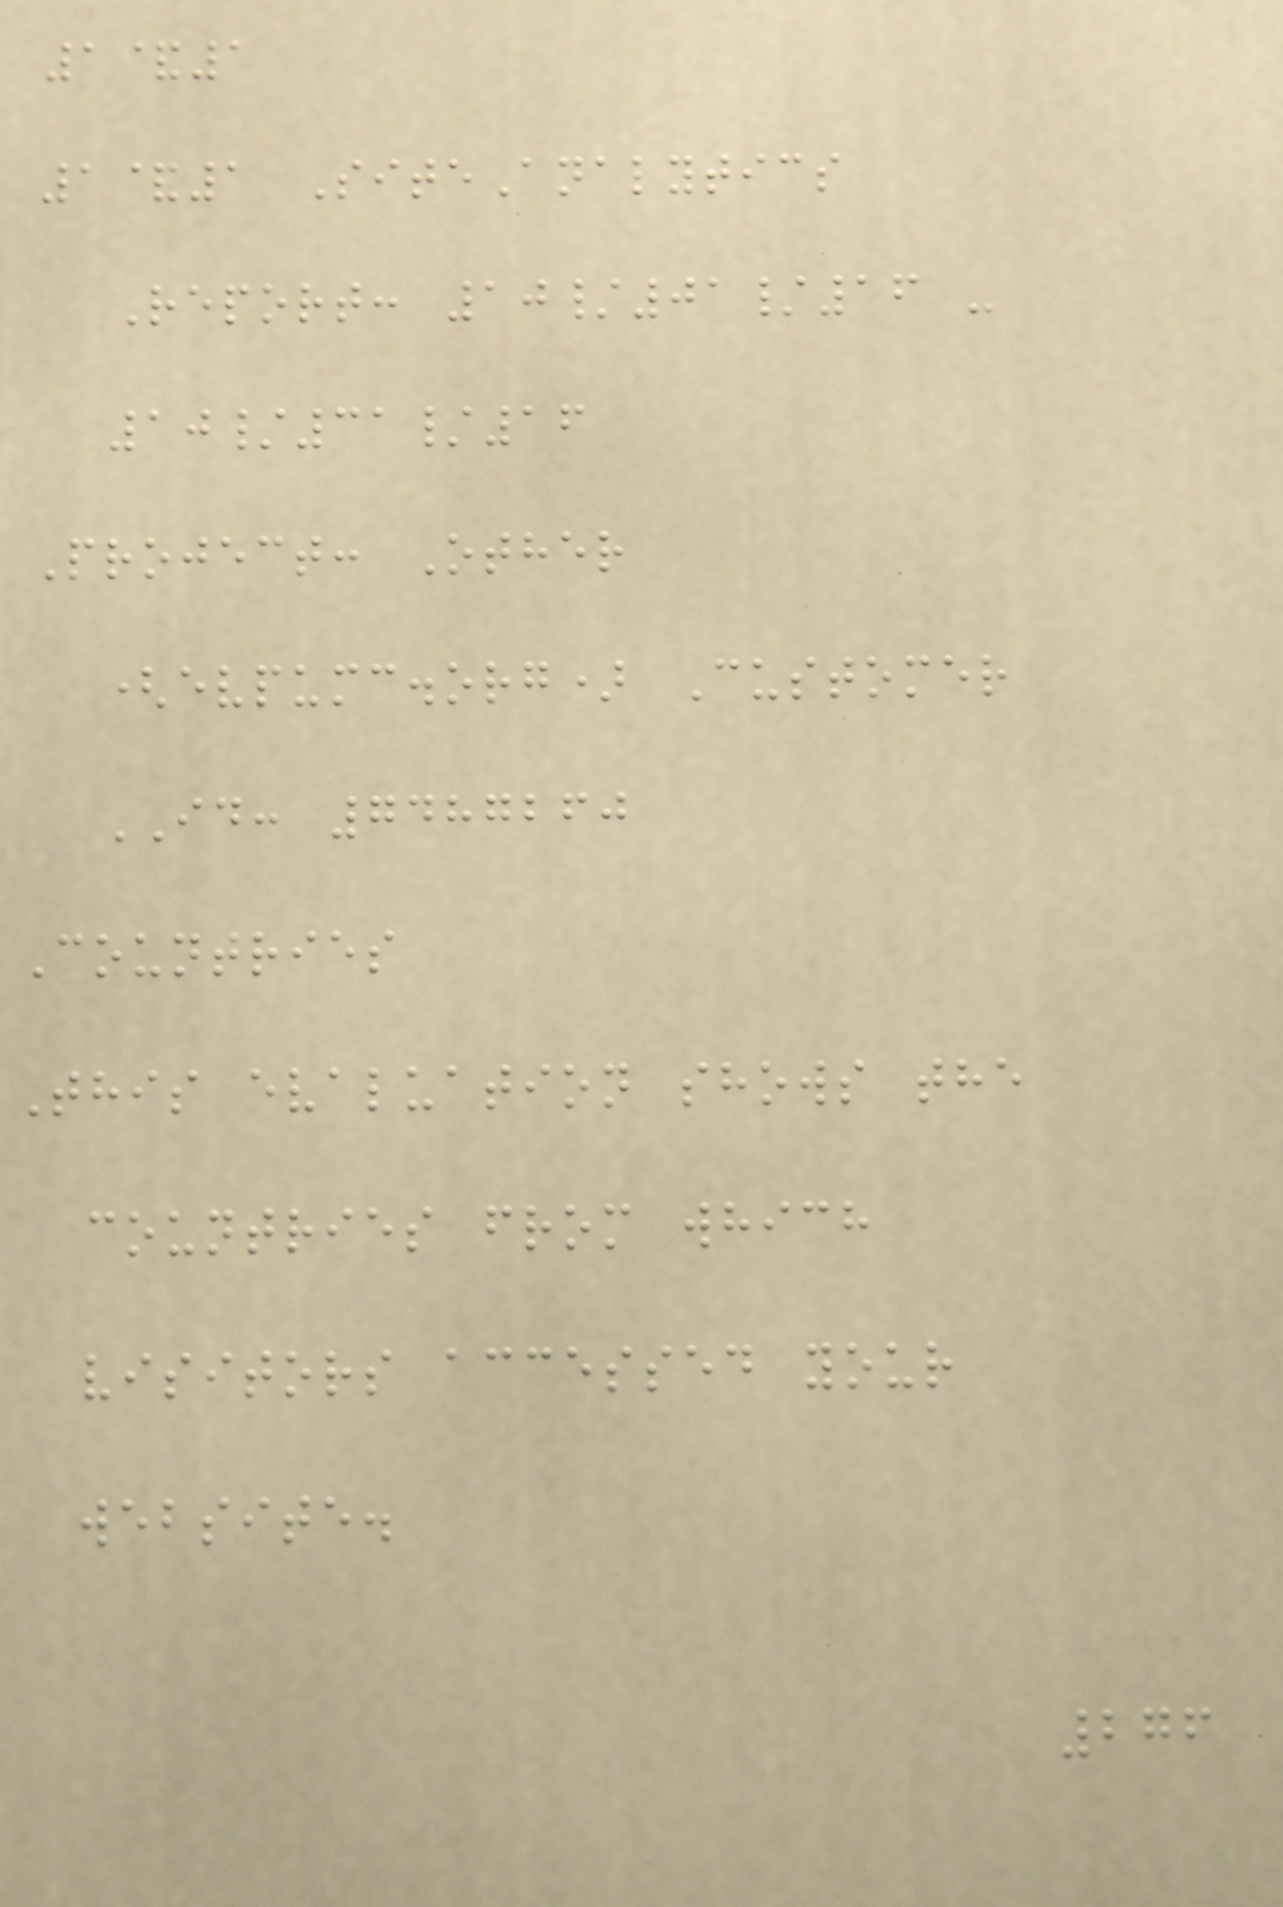1&1
1&1 SiteAnalytics
Report: 10/01/16 -
10/31/16
Project: Other
(evpumc.org) Customer
ID: 7487260
Countries
This evaluation shows the
countries from which
visitors accessed your
website.
276
